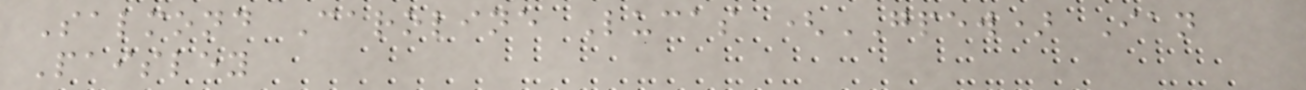Salmond Caroline Lucas (GPEW) Ian
Paisley
